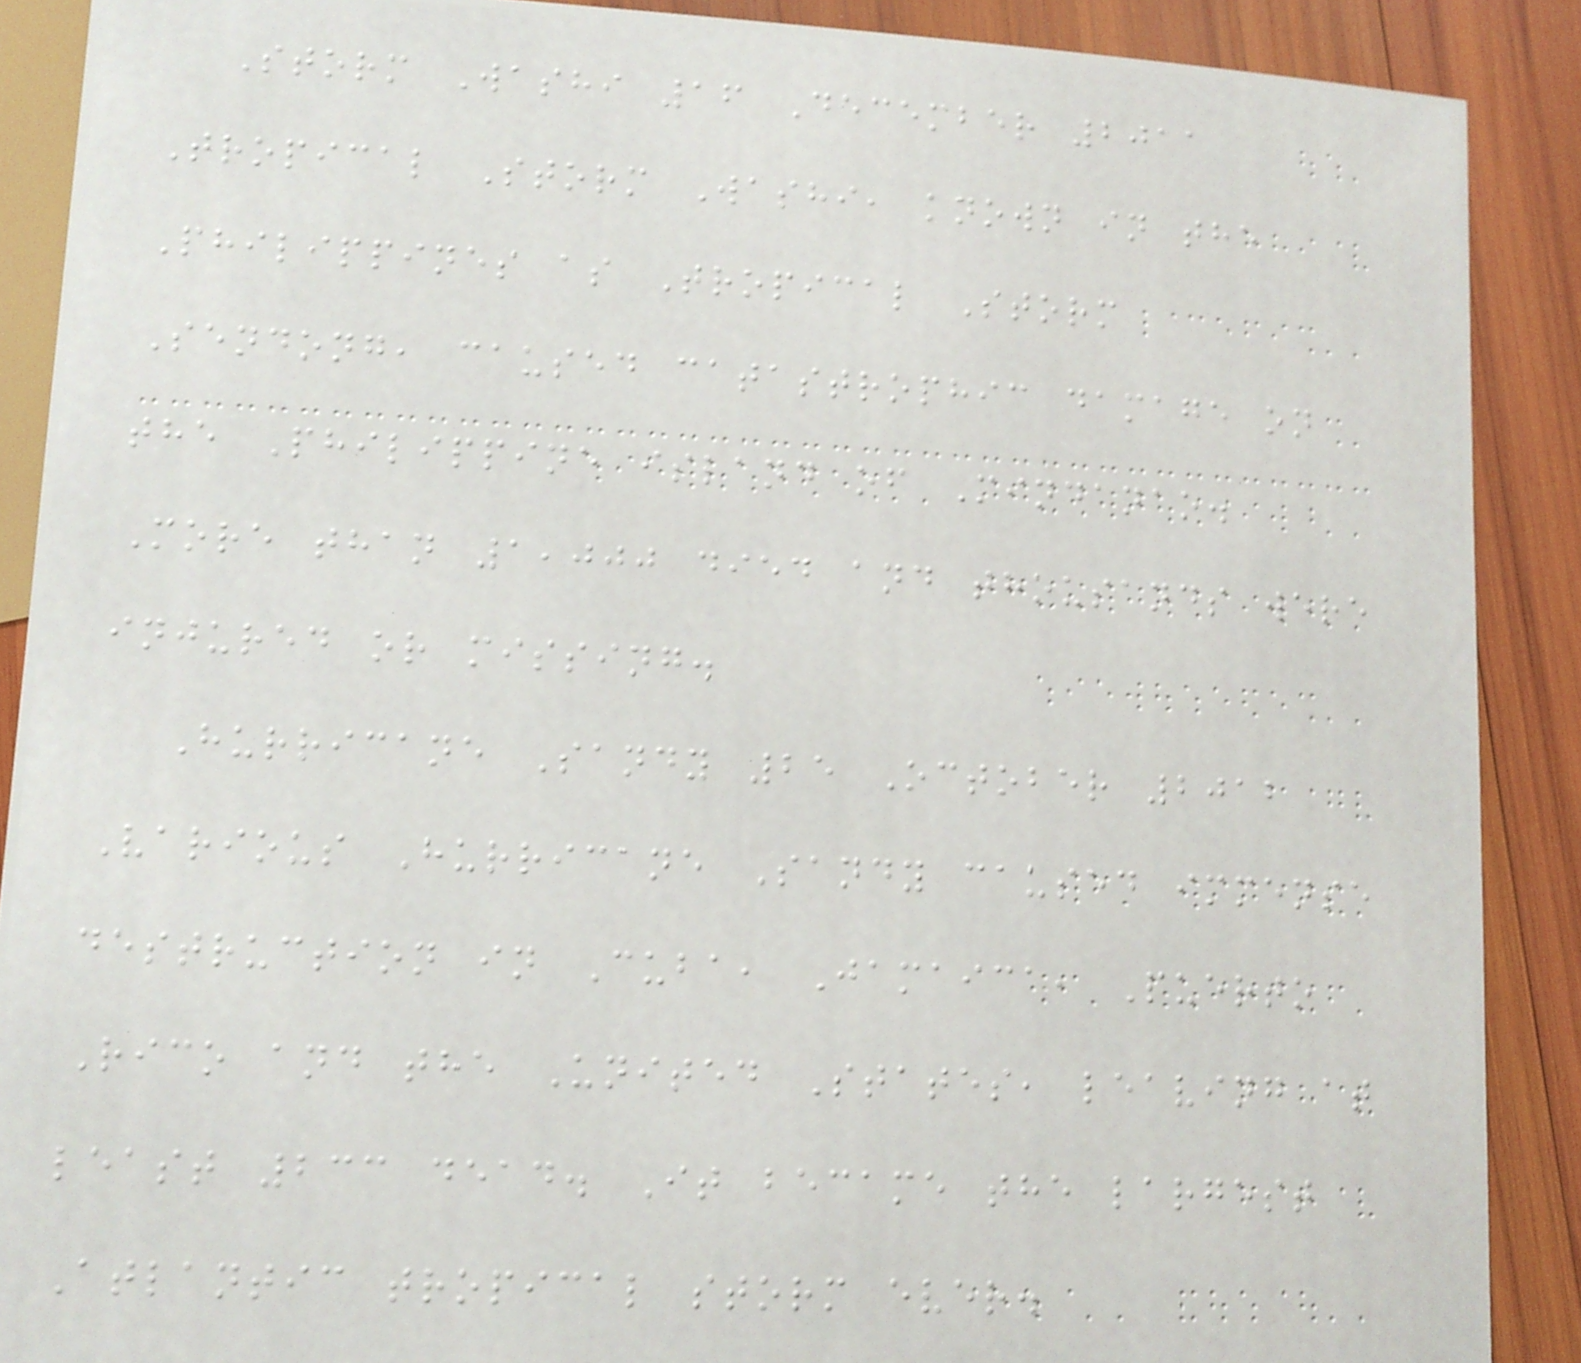Storm Washi 16 December 2011
Tropical Storm Washi, known in the
Philippines as Tropical Storm
Sendong, caused catastrophic damage on
the Philippine island of Mindanao.
More than 1,000 died and thousands were
injured or missing.
Hurricane Sandy 25 October 2012
Various Hurricane Sandy caused immense
destruction in Cuba, Jamaica, Puerto
Rico and the United States, leaving at
least 233 dead. It became the largest
Atlantic tropical storm ever.
